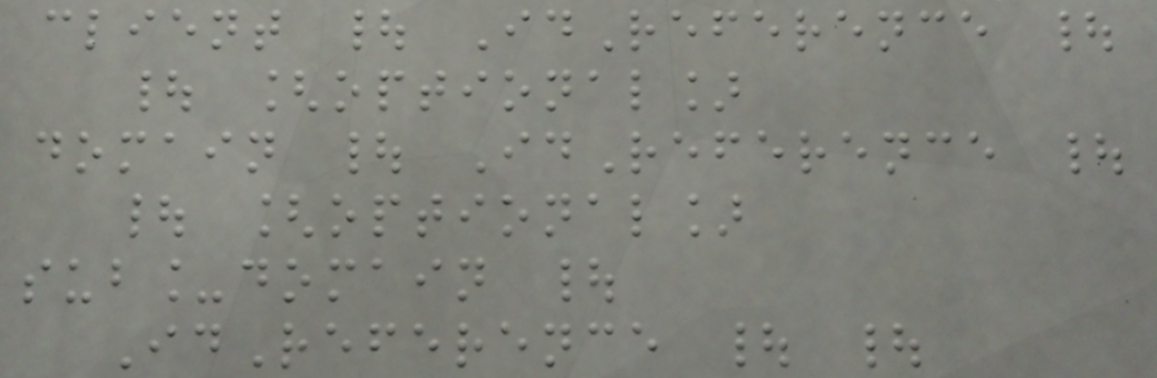client | IdReference |
| [optional]
domain | IdReference |
| [optional]
sub_domain |
IdReference | |
